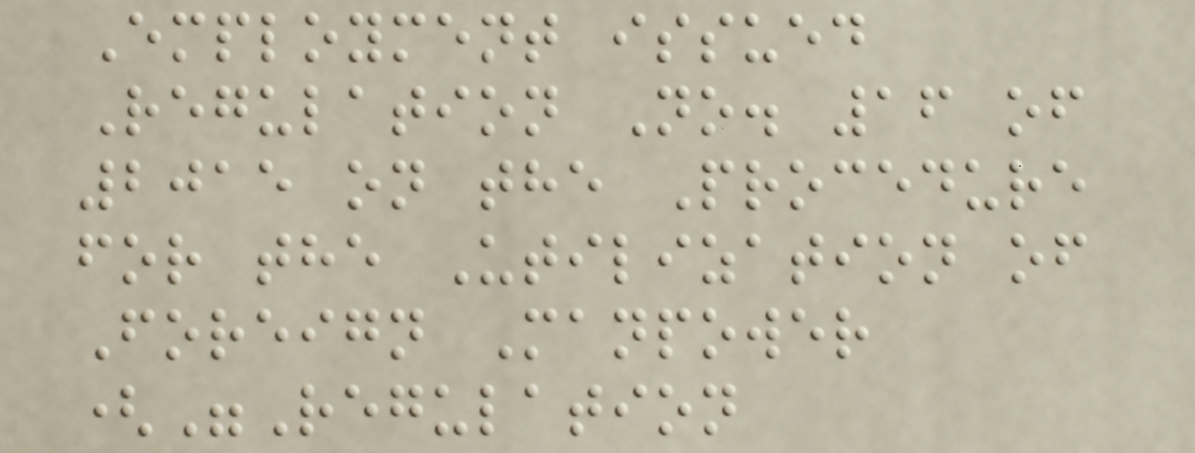Employment issued
Regulation No. 16 of
2015 on the Procedure
for the Utilization of
Foreign Manpower
("Regulation
